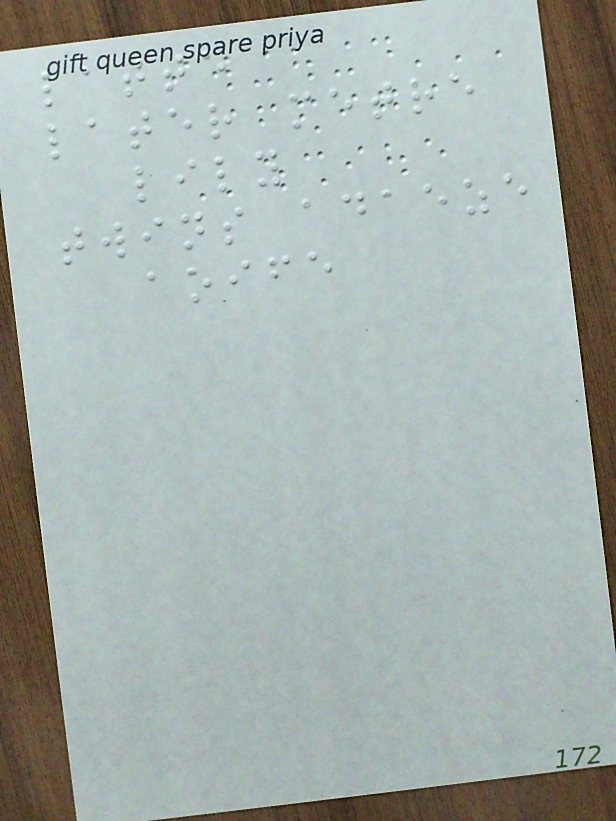latte
later metre
lily
twins adaeze
aoife
